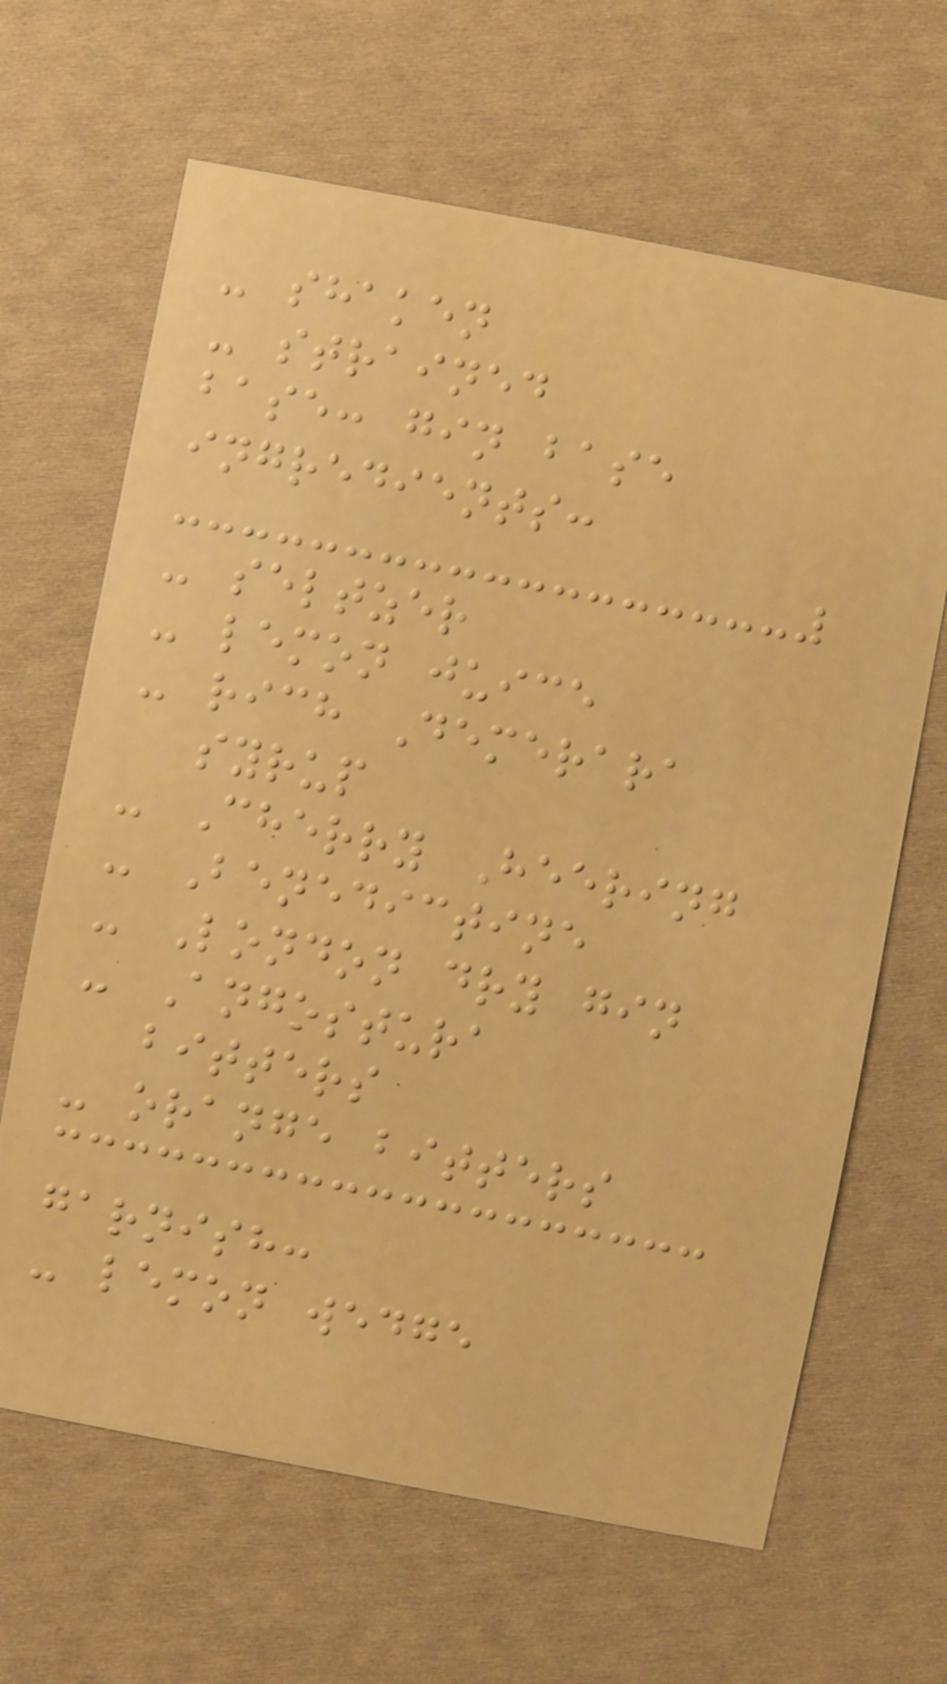- shaken
- strained
base: gin base
ingredients:
- seltzer
- lemon juice
- rich Demerara
syrup
- Cherry Heering
- Benedictine
- London dry gin
- Angostura
bitters
- orange bitters
garnish:
- lemon wedge
